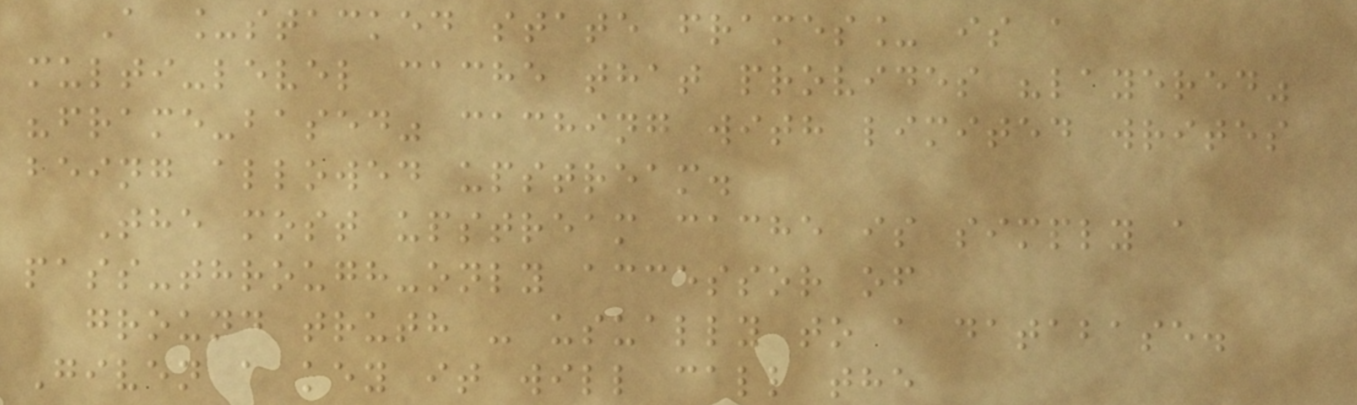A _stacked state frames_ is a
multi-level cache that provides "layered"
"frame-based" caching with limited writes
being allowed upstream.
The most upstream cache is simply a
pass-through-only accessor of
ground truth - usually to a database.
Given a key it will call the
